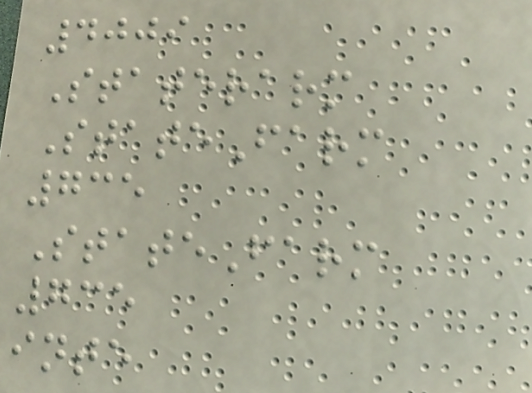4009
Staterarm
StateFarm
735
StateFarm
735
inte
